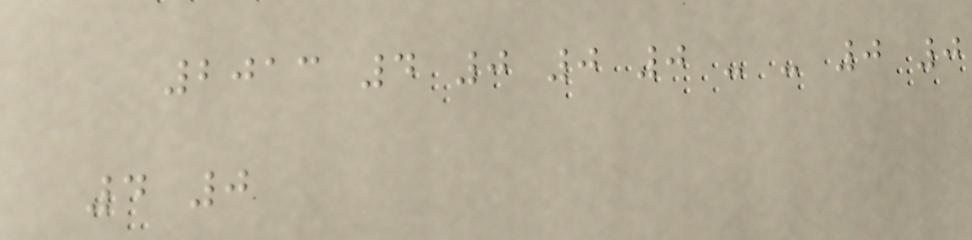2013 4 0 0 0 - - 0 0
4 0
